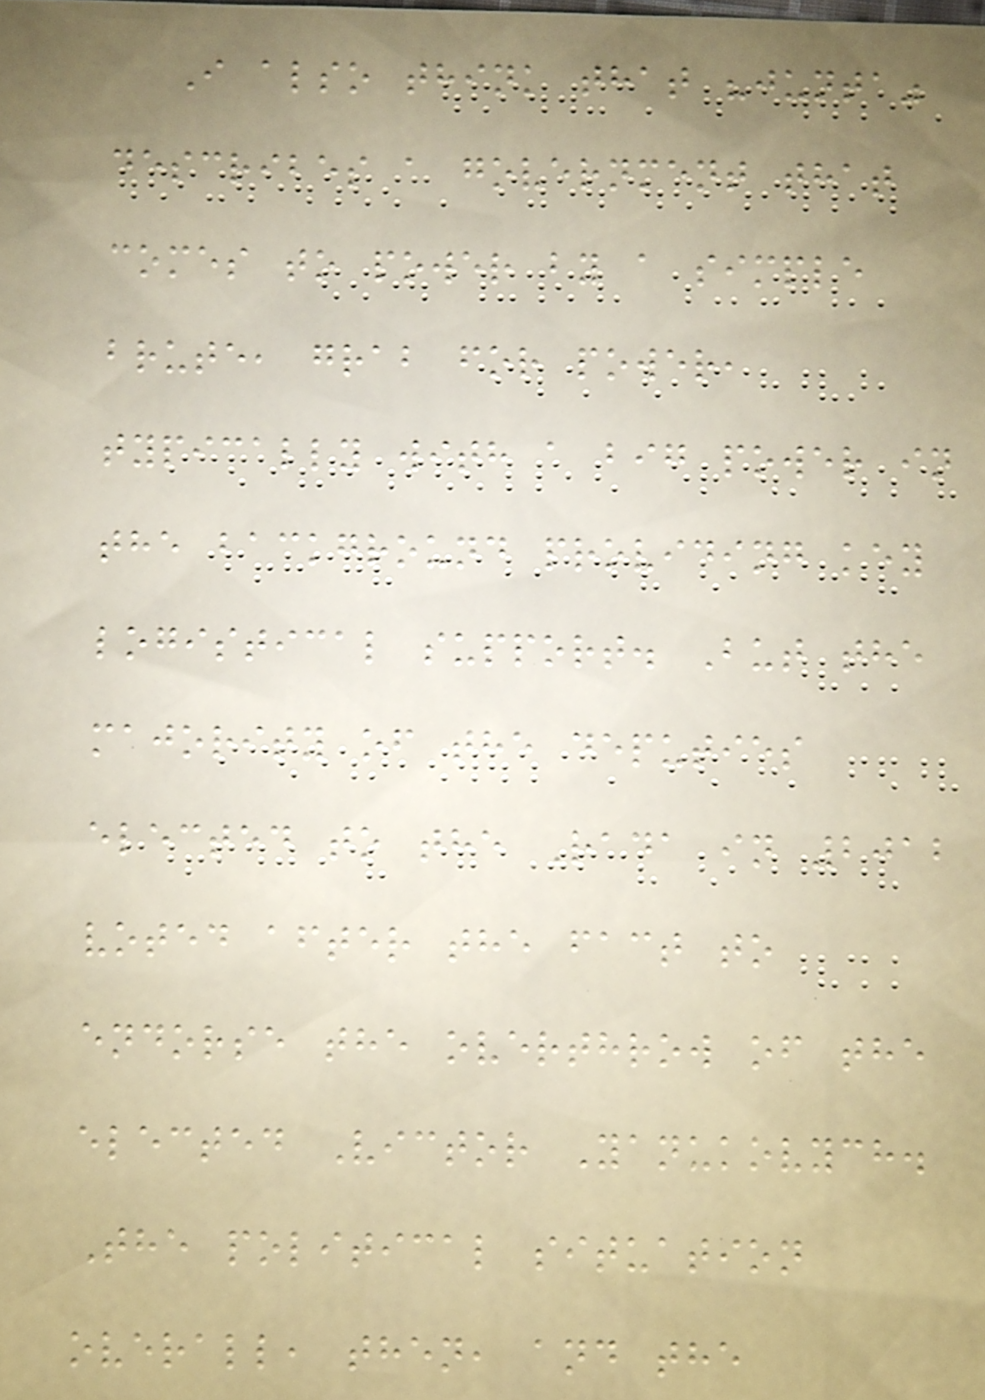I also think that "junta"
describes a government that
comes to power by a simple
brute, grab for power,
typically with a big power in
the background providing key
logistical support. But the
majority of the deputies
elected to the Rada in 2012
voted after the fact to
endorse the overthrow of the
elected Victor Yanukovych.
The political situation
overall, then, and the
